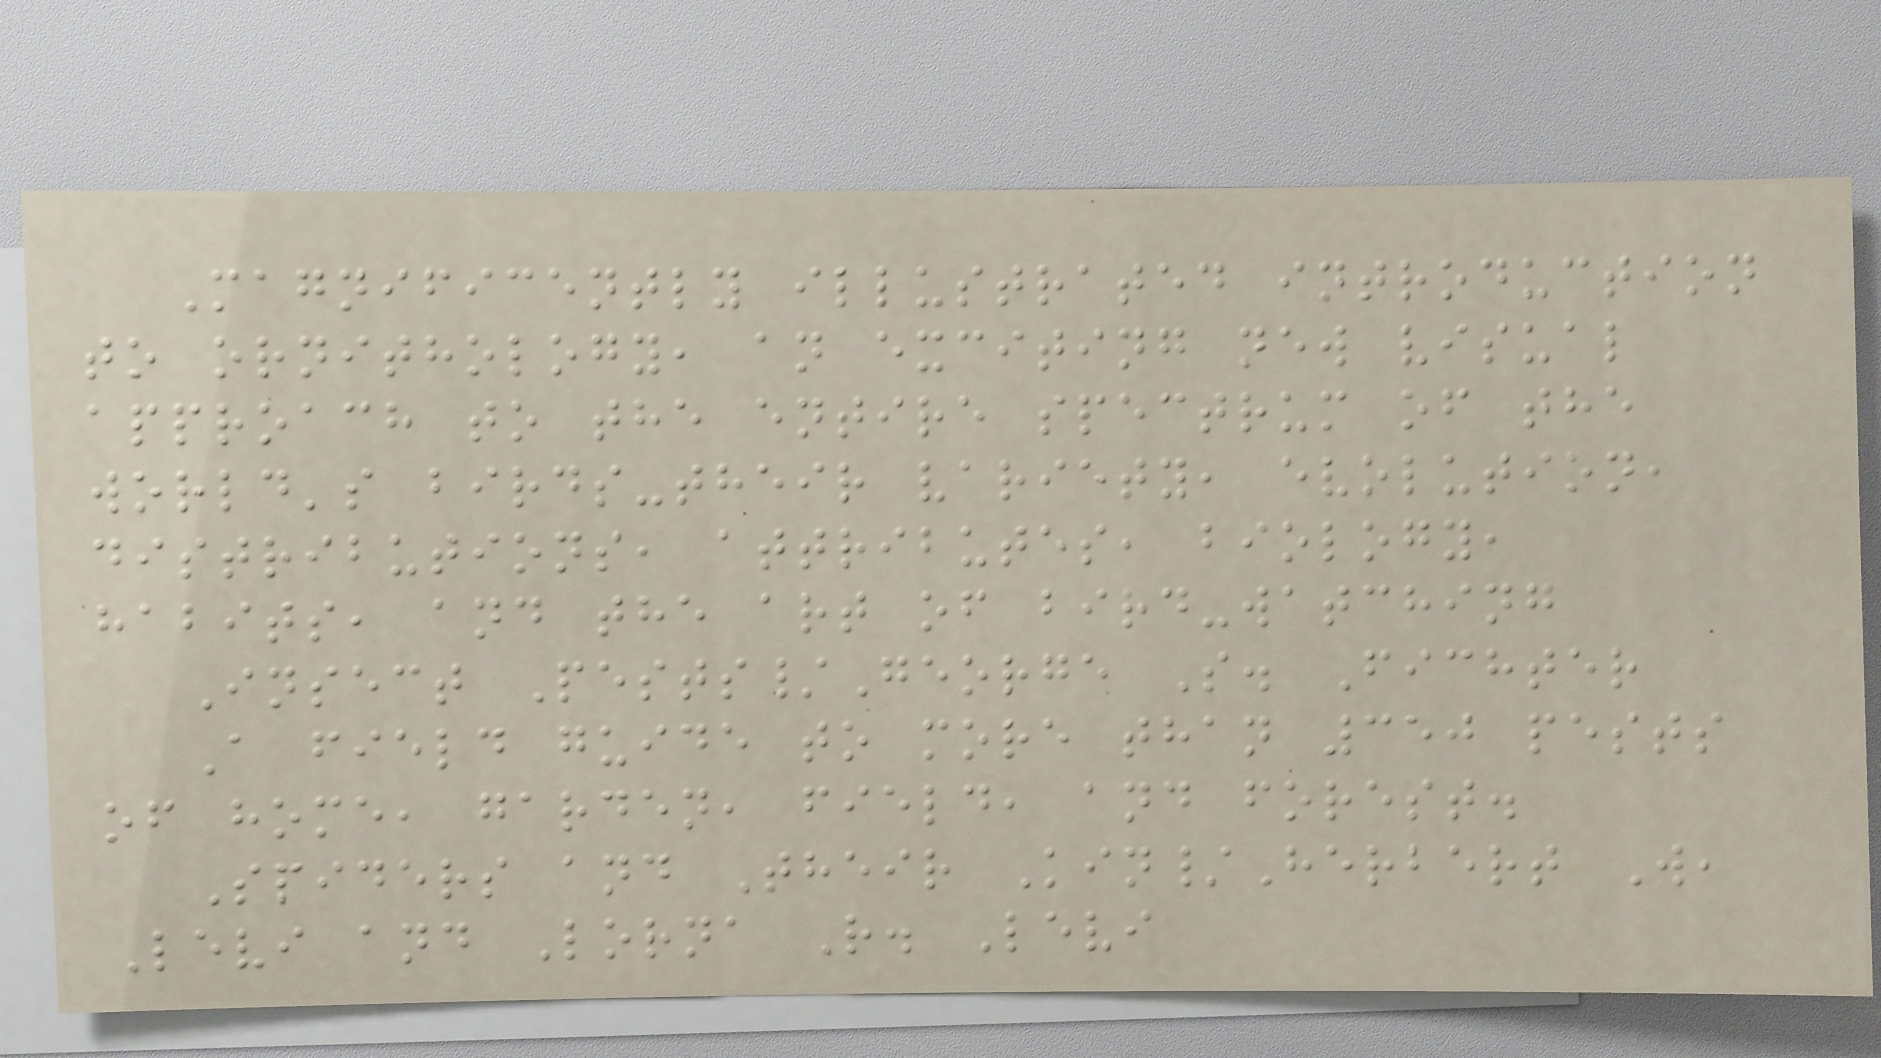Magnificently illustrated introduction
to ornithology, an exciting new visual
approach to the entire spectrum of the
world's birds-their variety, evolution,
distributions, attributes, biology,
habits, and the art of bird-watching
Insect Pests/George S. Fichter
A field guide to more than 350 pests
of home, garden, field, and forest.
Spiders and Their Kin/Herbert W,
Levi and Lorna R. Levi
